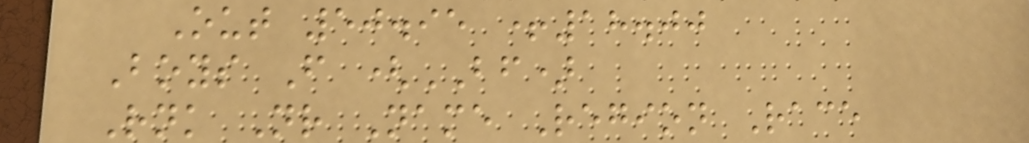Out 50.95 +18.00
Boys F (BF)
Rnk Nr Name Region Race
